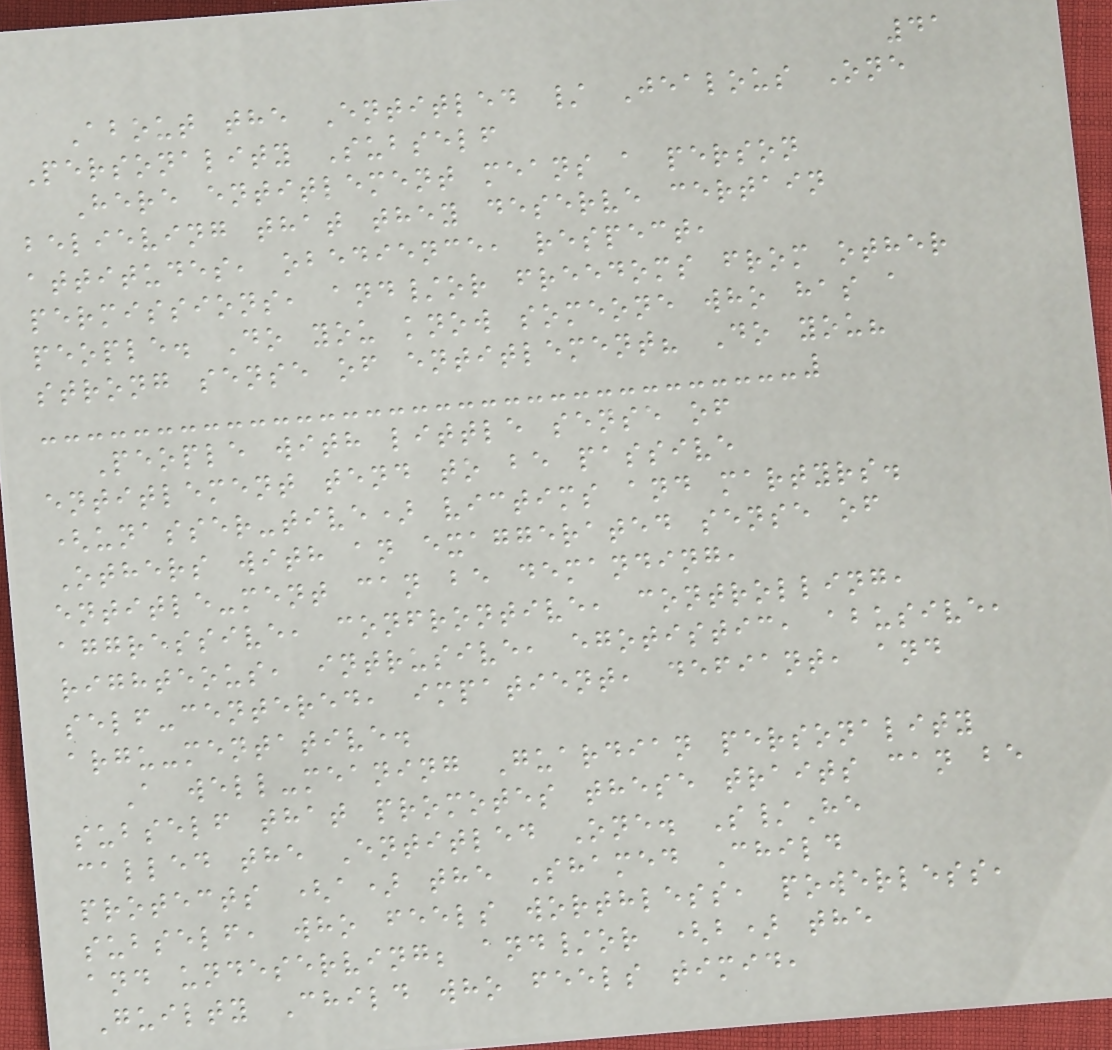41
About the Entitled / Jealous One
Personality Subself
Here entitlement means a person
believing that they deserve certain
attitudes, obedience, respect,
permissions, and/or freedoms from other
people. Do you know someone who has a
strong sense of entitlement? Do you?
People with little sense of
entitlement tend to be passive
(unasser-tive) victims and martyrs.
Others with an exaggerated sense of
entitle-ment can be demanding,
aggressive, confrontive, controlling,
righteous, intrusive, egotistic, abusive,
self-centered, impatient, defiant, and
argu-mentative.
A well-meaning Guardian personality
subself that promotes these traits can be
called the Entitled One. S/He
protects (a) the Shamed Child
subself, who feels worthless, powerless,
and undeserving; and/or (b) the
Guilty Child who feels timid,
